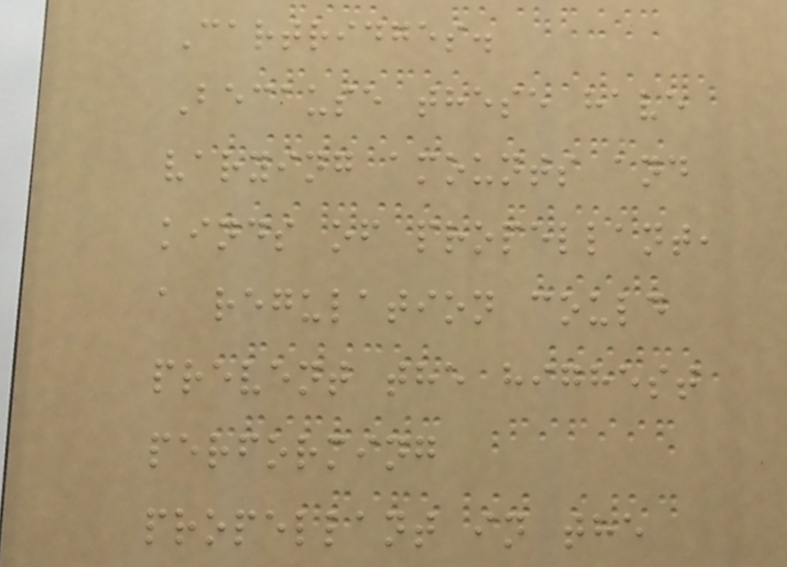Cartridges.
Because these have
varying amounts and
kinds of propellant,
a regulation could
prevent the highest
performing
propellant in the
